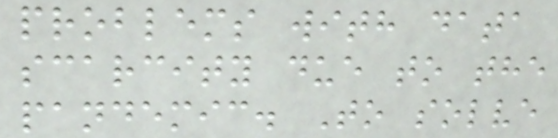problems with data
scarcity due to the
pandemic. To solve
